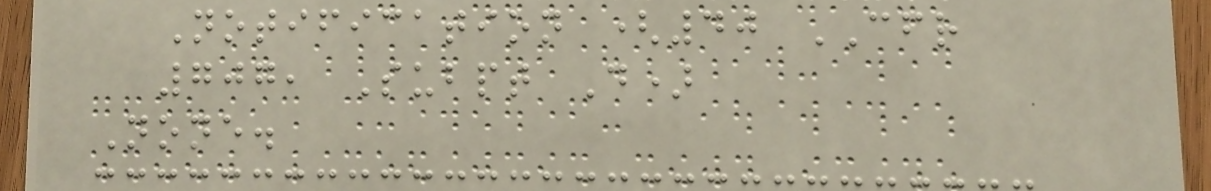Notification (40 CFR
707, Subpt D)
None.
